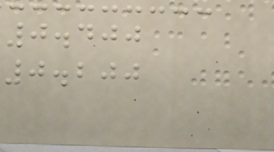0.400
0.200
